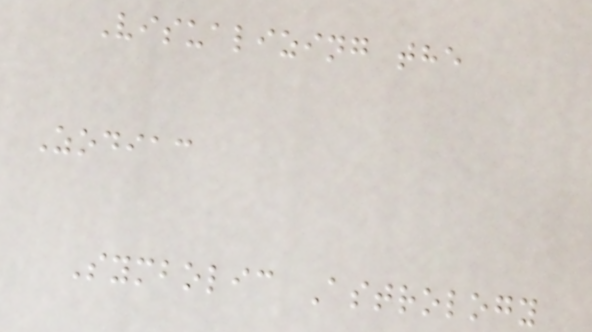Visualizing the
Zodiac
Symbolic Astrology
